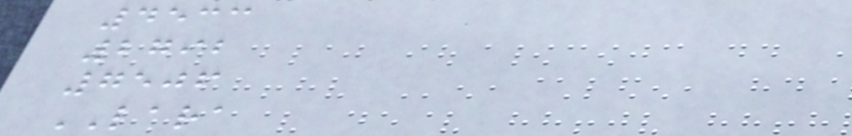4533
2792
7506
LARA
